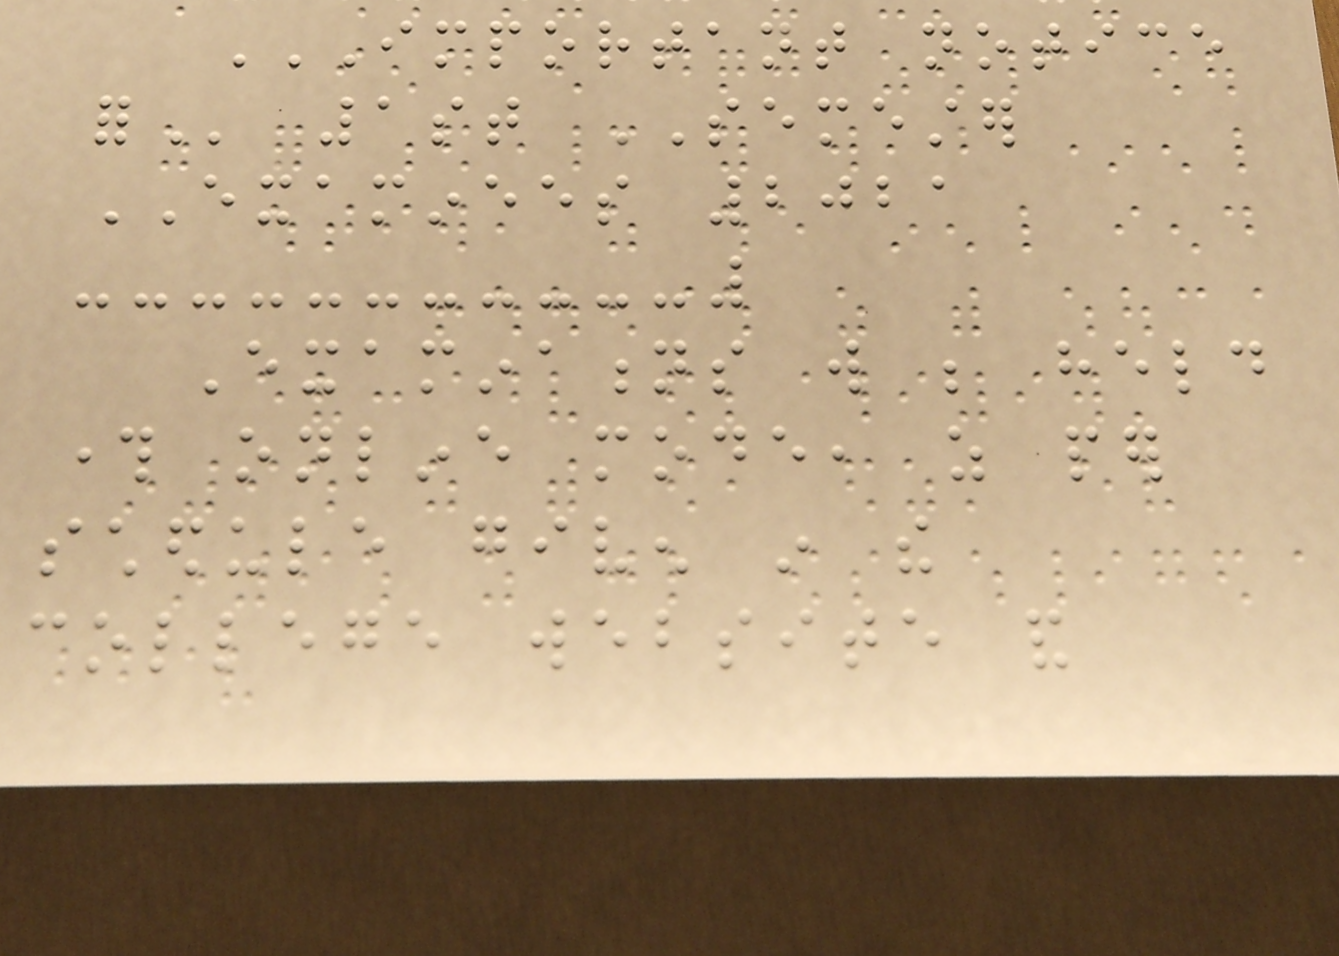IMPORTANT NOTICE
FOR 1st SEMESTER
EXAMINEES 2021
Examinations will be held
through online mode, as per
schedule given in the
college website and
